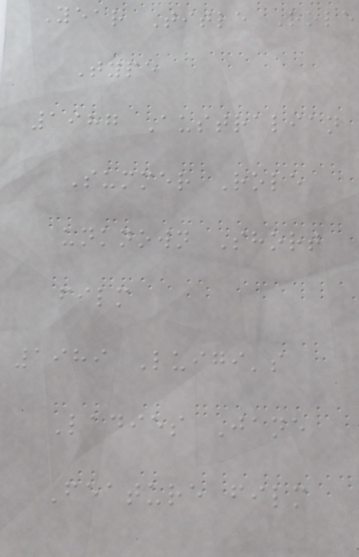Year Title Role
Type
1987 Australian
Summer Role
unknown Short
film
1989 Luigi's
Ladies Jane
Feature film
